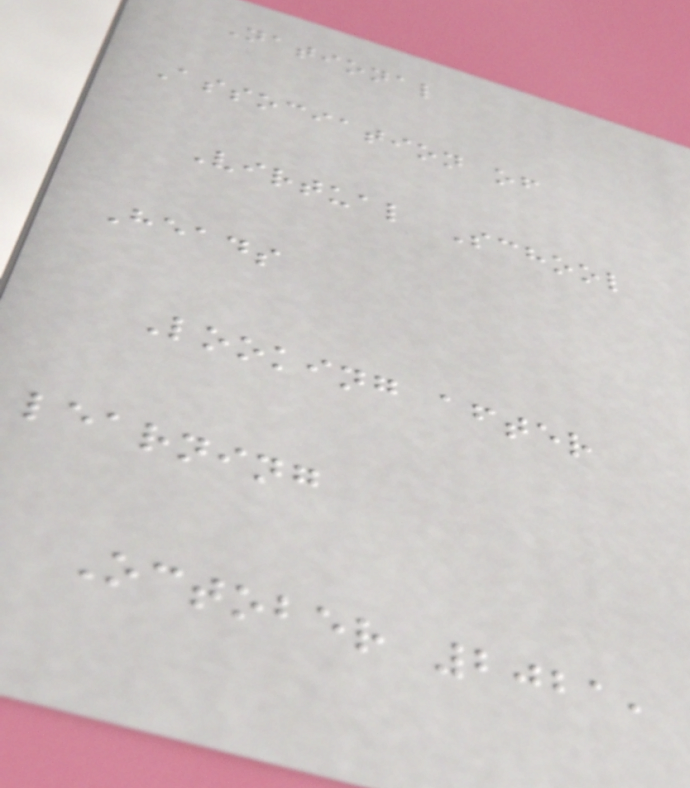National
Association of
Virtual School
Heads
Looking after
learning
October 2021,
